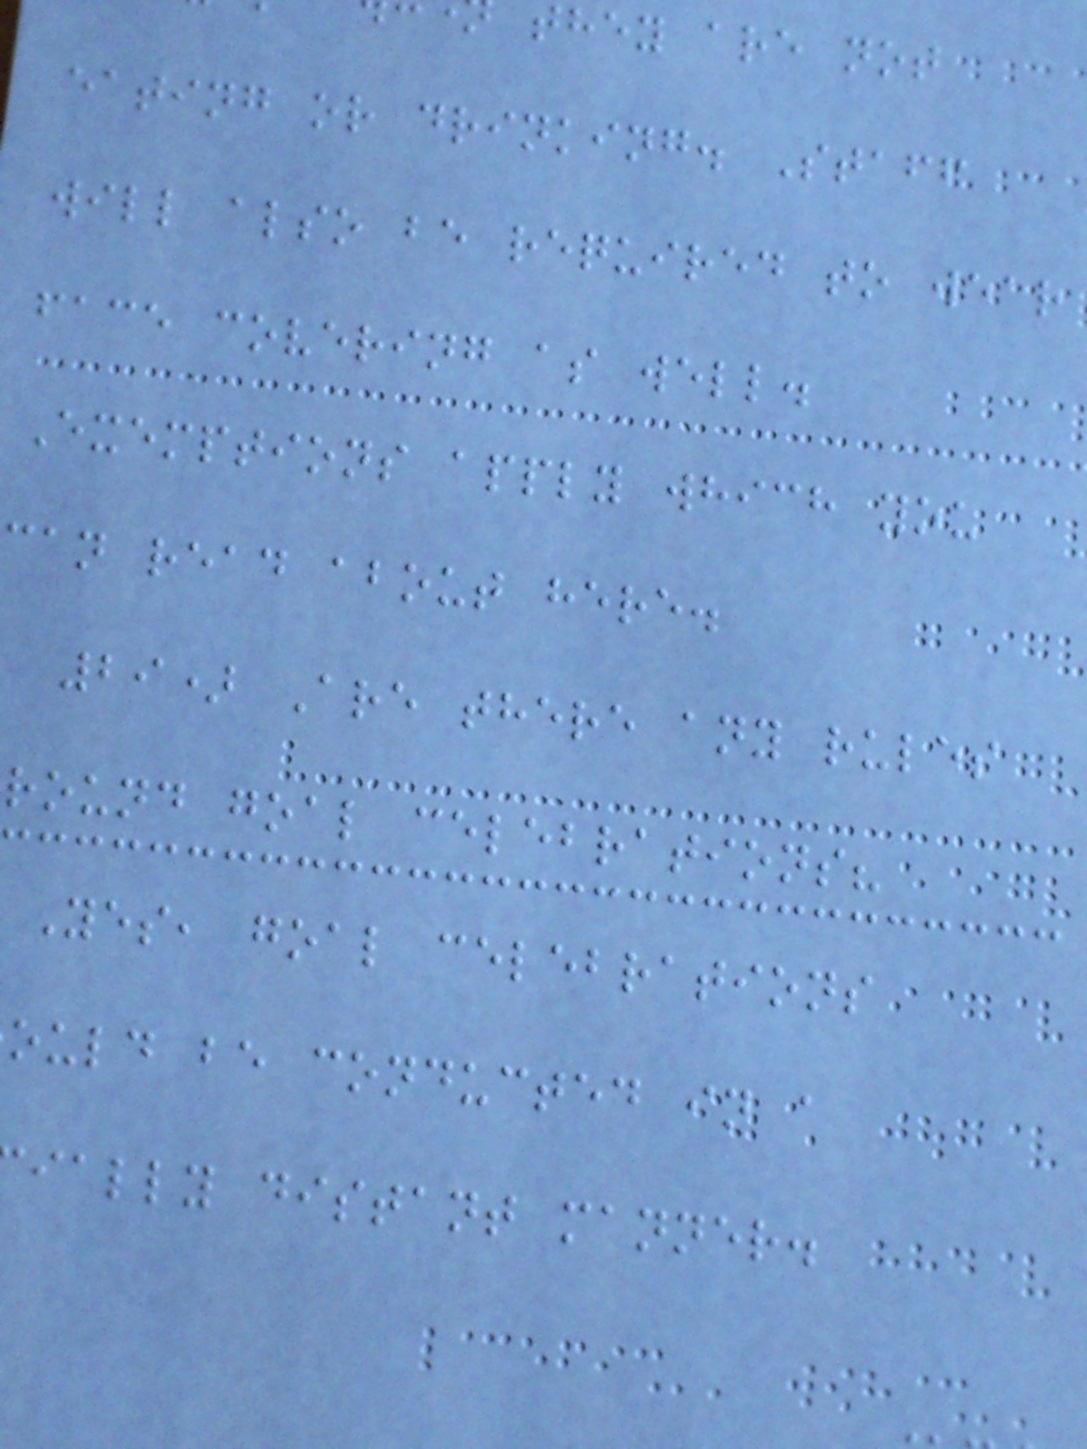they are not
eating or drinking. Staff
will also be required to wear
face covering as well.
Exemptions apply which you
can read about here.
29) Are there any rules
round goal celebrations?
Yes, goal celebrations
ould be conducted in a
ially distant manner.
